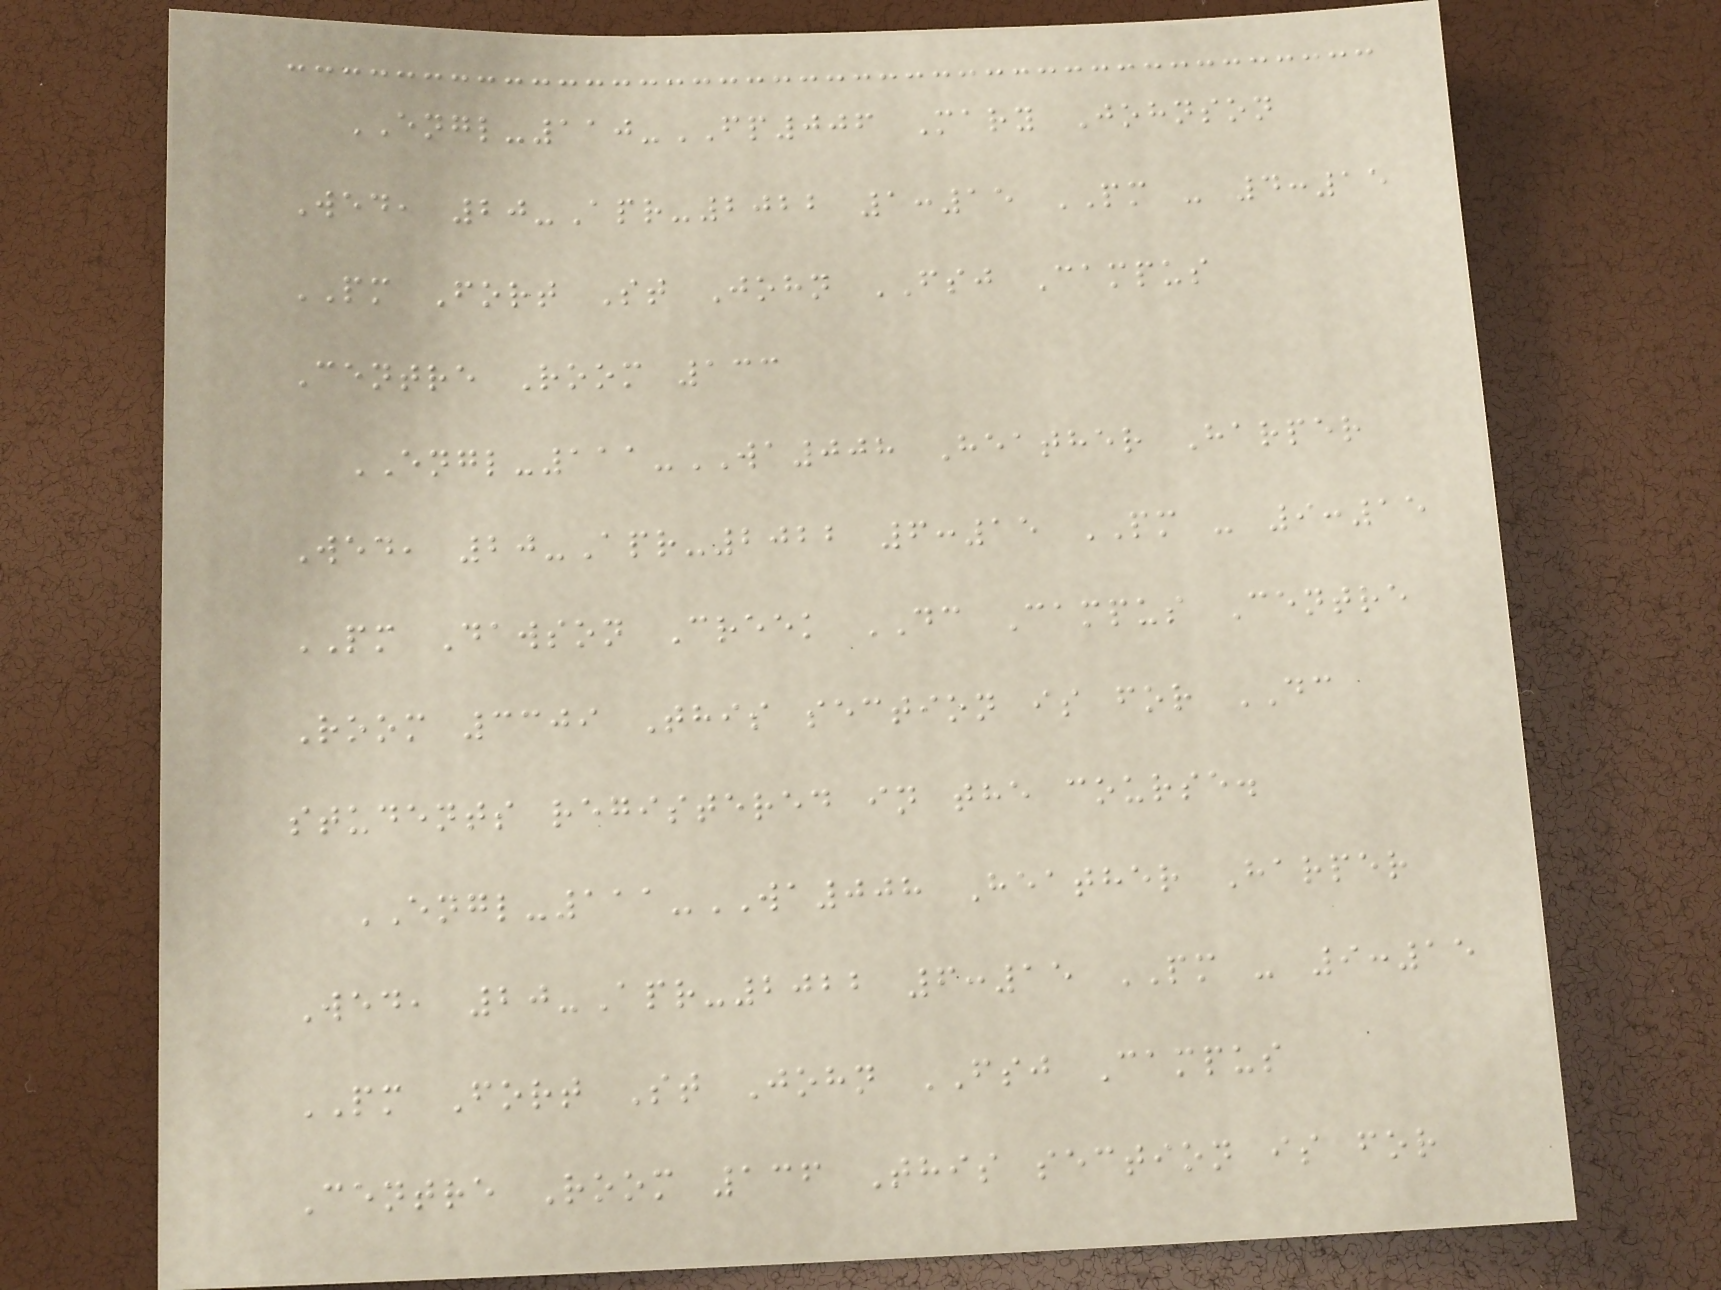ENGL-110-FP006 Mary Johnson
Wed, 20-Apr-2022 1:15 PM - 4:15
PM Fort St John FSJ Campus
Centre Room 133
ENGL-111-WA008 Heather Harper
Wed, 20-Apr-2022 6:15 PM - 9:15
PM Dawson Creek DC Campus Centre
Room 3309 This section is for DC
students registered in the course.
ENGL-111-WA008 Heather Harper
Wed, 20-Apr-2022 6:15 PM - 9:15
PM Fort St John FSJ Campus
Centre Room 136 This section is for
